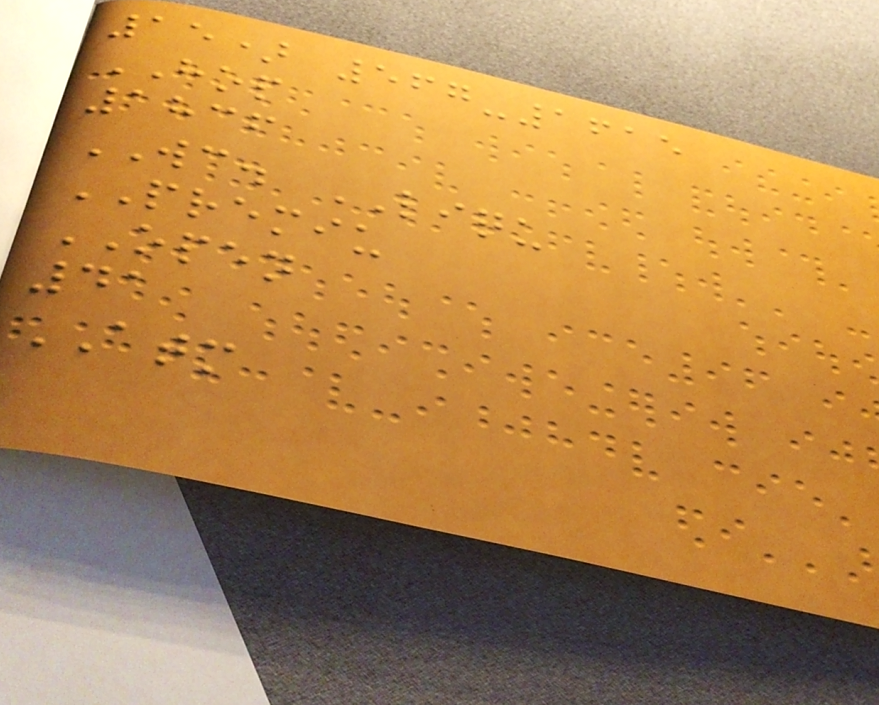15) 567-1615
HOP
1836
WC. LIQU
PREMIU
OPEN
41
ATM
